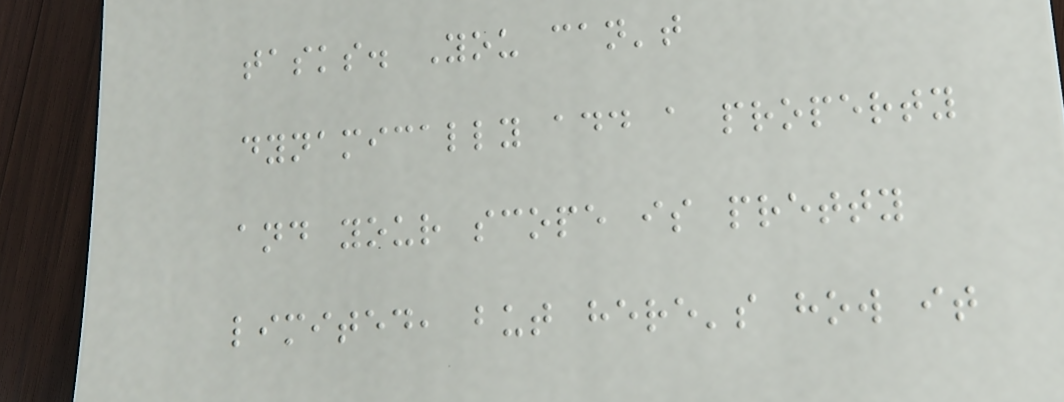tasks. You can't
dynamically add a property
and your scope is pretty
limited, but here's how it
